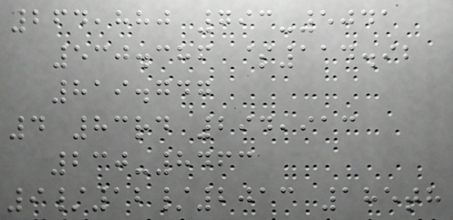264,880 793-5041
530.386 $114.92
819.747
4 83rd 294,913
230-8463
9/12/2013 185th
